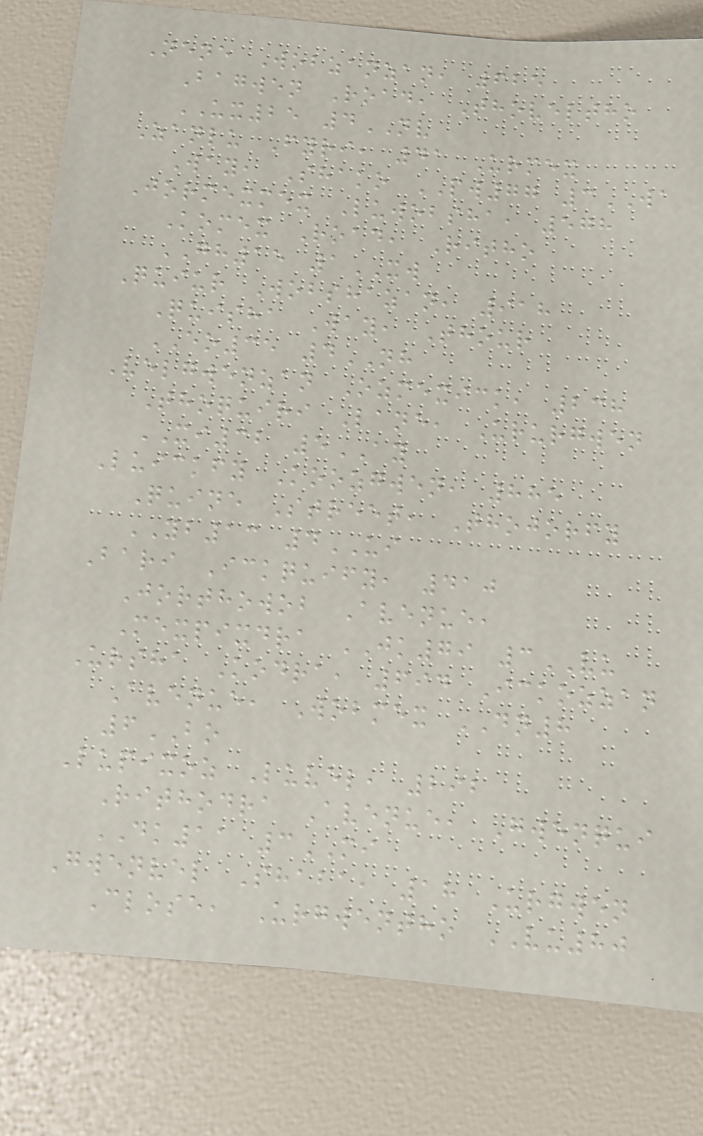Nene Wobzanzan, 625
Bagwen Road, Thoveltho
UX25 4NV
Zanlu Fyri, 41 Urmex
Way, Shako PW77 3WA
Jormexmex Luwobsha, 578
Komex Road, Ritho
GH15 1XW
Quiur Wobshazan, 918
Quisha Way, Thour
EO35 4NH
Velgwenzan Ozmexick, 238
Thoquiri Lane, Ururgwen
XI32 5AY
Luickfy Koozgwen, 885
Quine Street, Thojorfy
YB13 4UI
Bari Ickquify, 410
Jorthowob Avenue,
Mexpixdra JK79 3VU
Ursha Kodra, 694 Ickozzan
Avenue, Wobmex DN8
6BO
Lupixoz Luvel, 292
Rithodra Avenue, Gwenqui
DK11 3MI
Gwenvel Shaba, 18 Urgwen
Close, Urgwentho VU80
